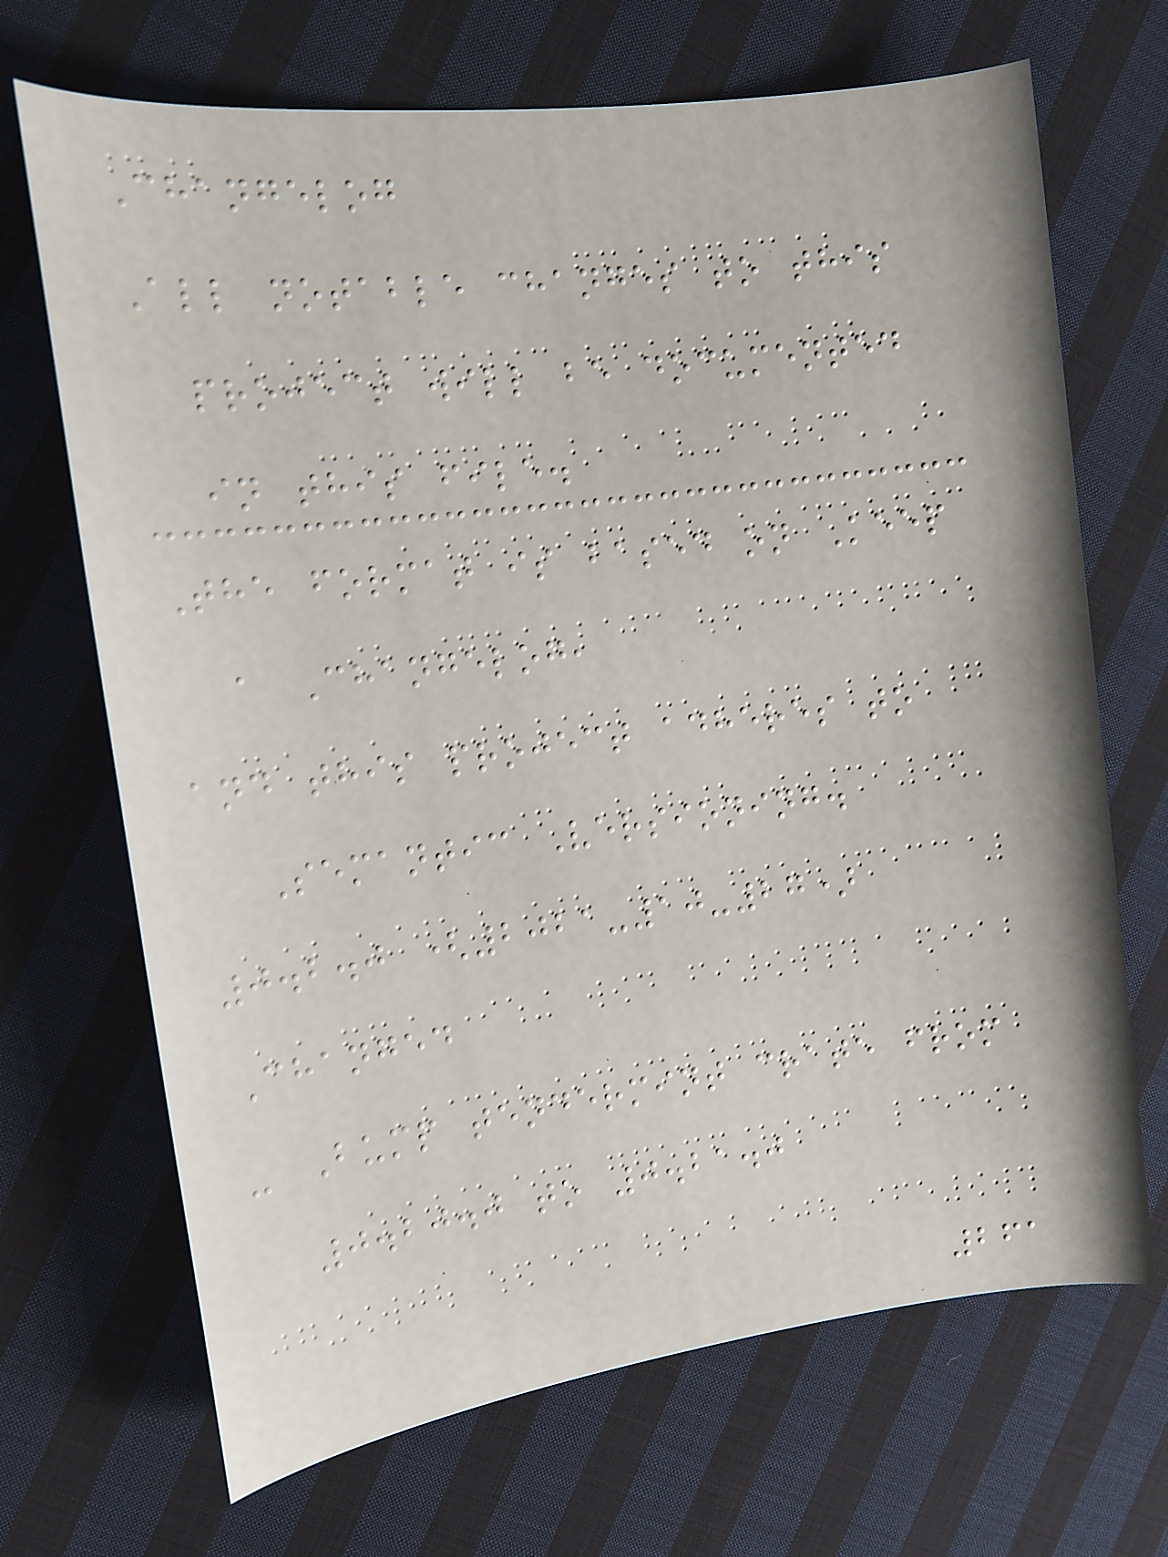Changelog
All notable changes to this
project will be documented
in this file.
The format is based on Keep
a Changelog,
and this project adheres to
Semantic Versioning.
0.2.0 (2021-10-27)
Changed
- Bump tendermint crate from
0.20.0 to 0.21.0
261
